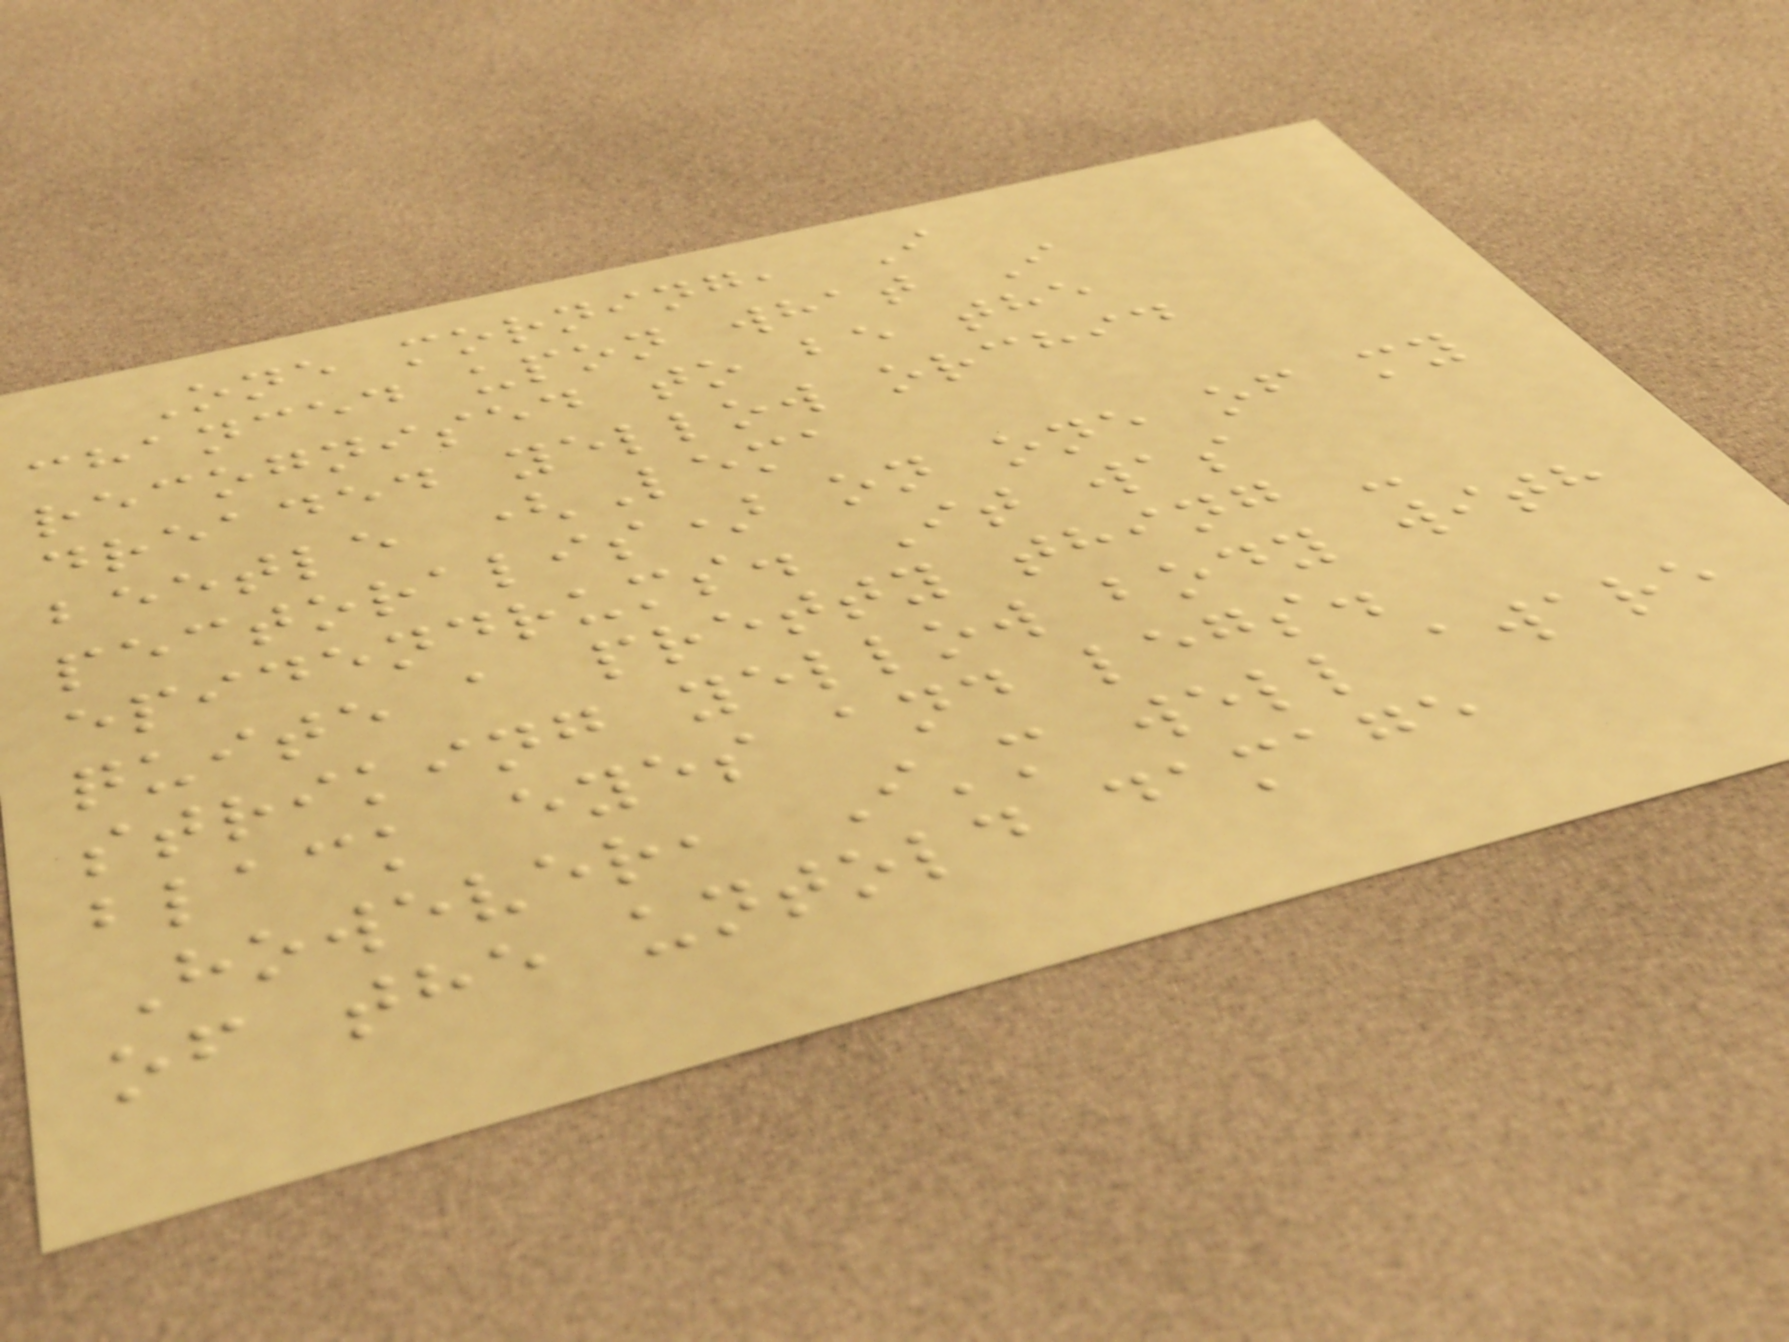One morning, I
chanced upon what I
recognised to be the
dreaded yellow orchid
beetle (Lema
pectoralis) on one of my
epidendrums. It was
quite a pretty thing -
striking yellow body with
black eyes and legs.
However, I'm well aware
of the untold damage
